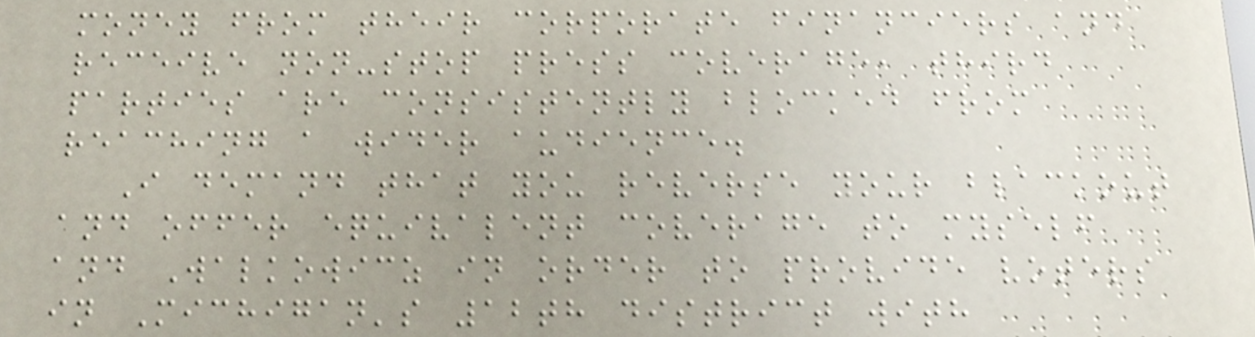money from their corporate financiers and
receive non-stop press coverage, third
parties are consistently blocked from
reaching a wider audience.
I demand that you reverse your blackout
and offer equivalent coverage to myself
and Walkowicz in order to provide voters
in Michigan's 12th district with
